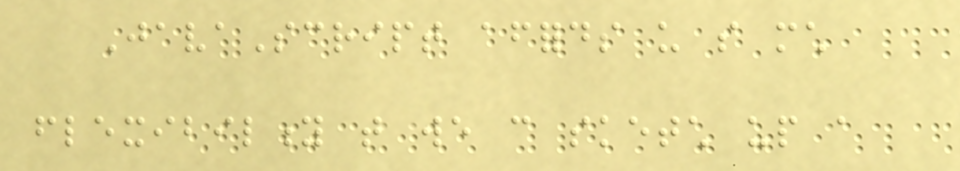JavaScript affords us so much
flexibility that we can sketch up a
